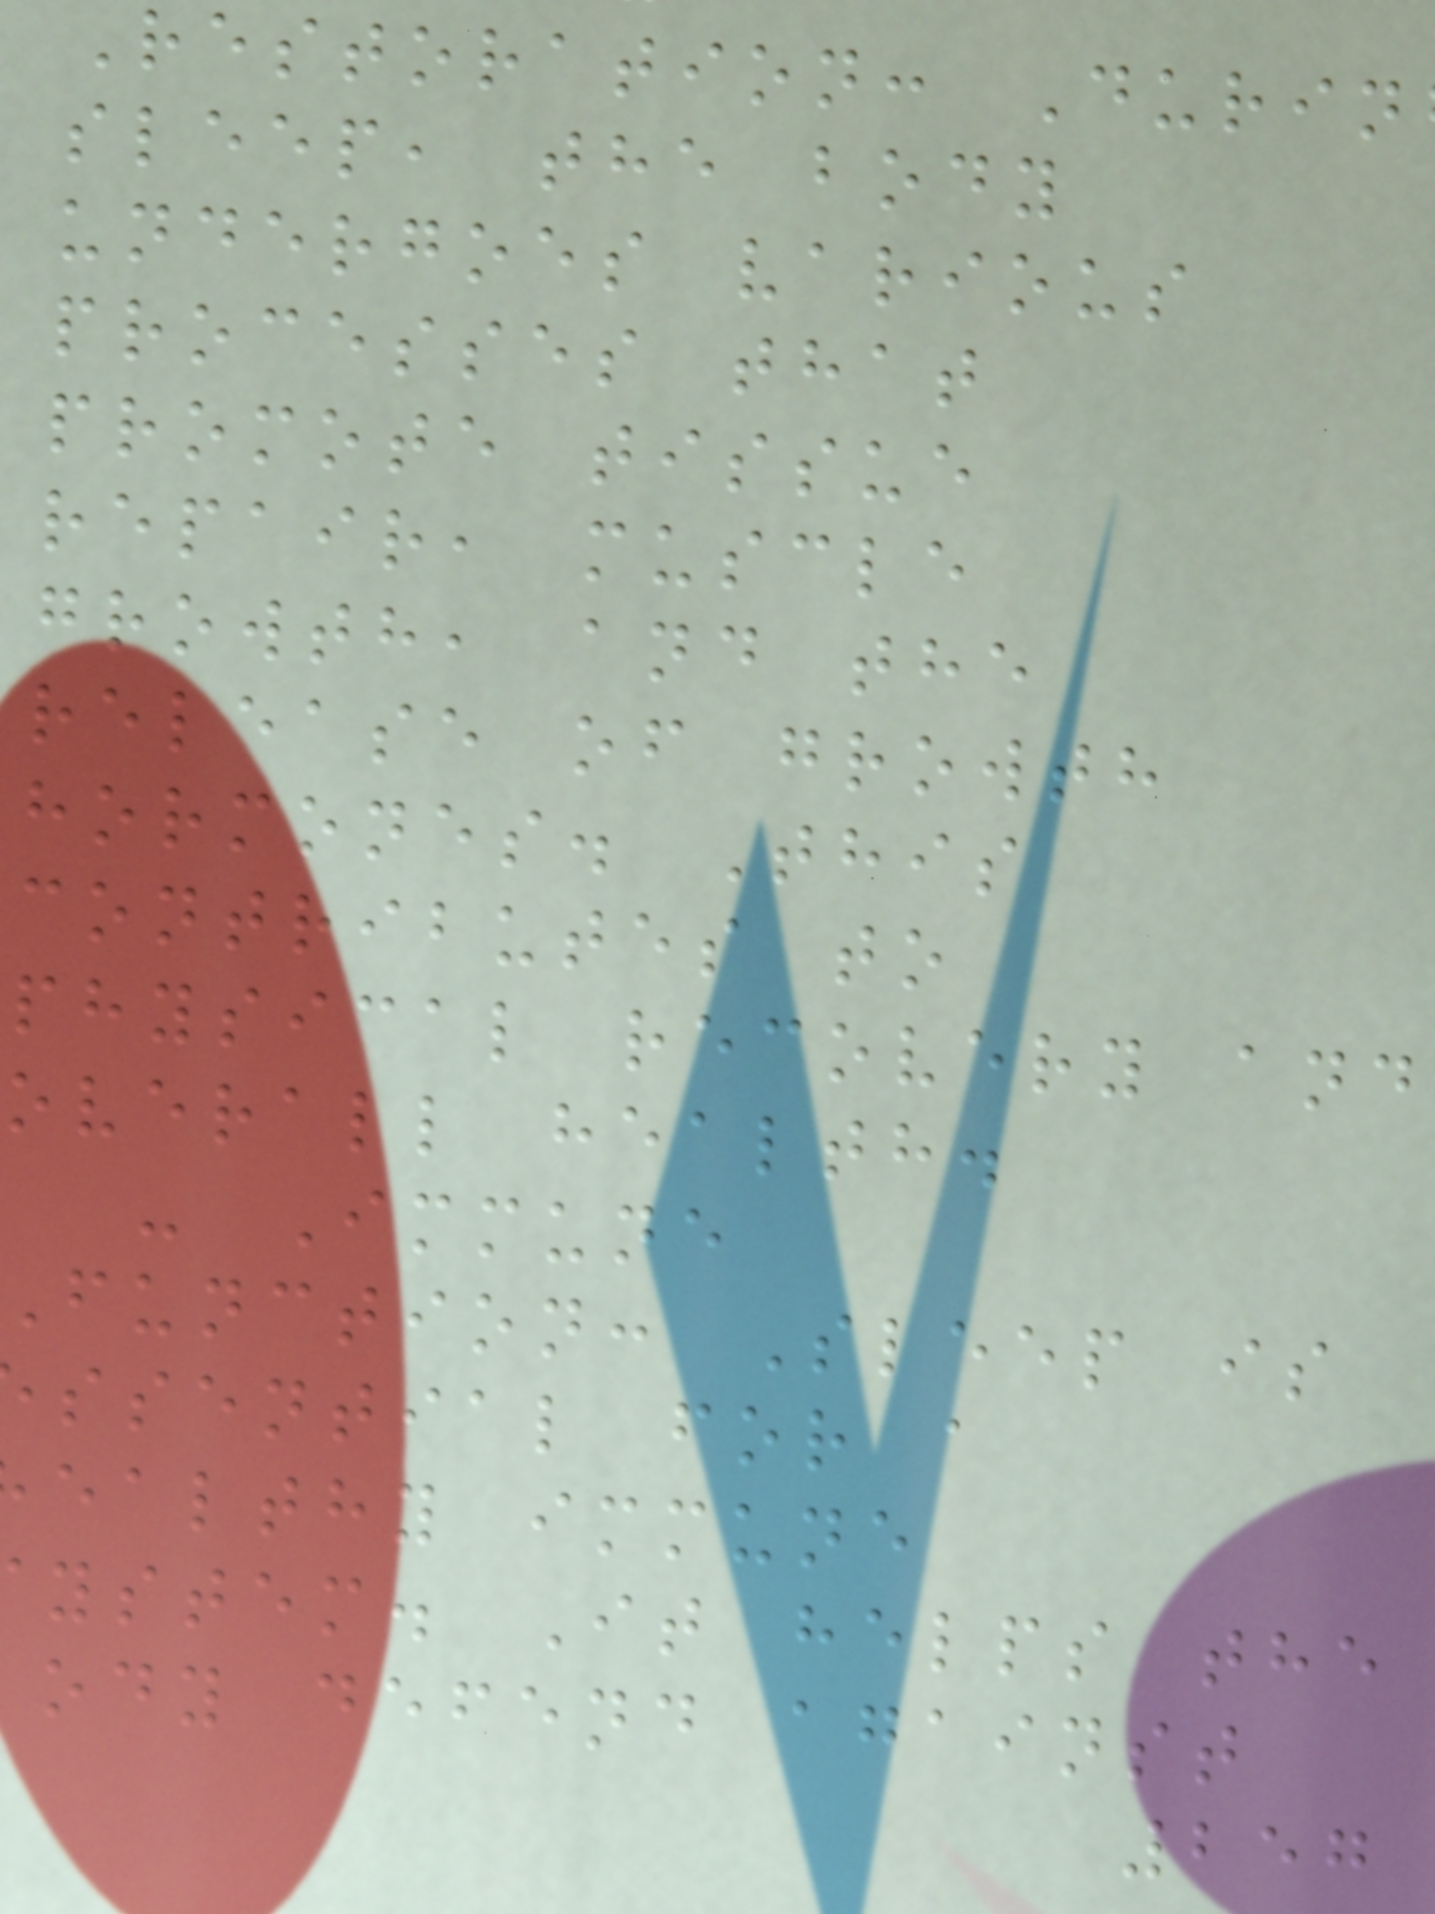Restoration: Durin
sleep, the body
undergoes various
processes that
promote tissue
repair, muscle
growth, and the
release of growth
hormones. This
contributes to
physical recovery and
overall health.
- Immune
function: Sleep is
ssential for a
ealthy immune
ystem. It helps the
ody defend against
257
